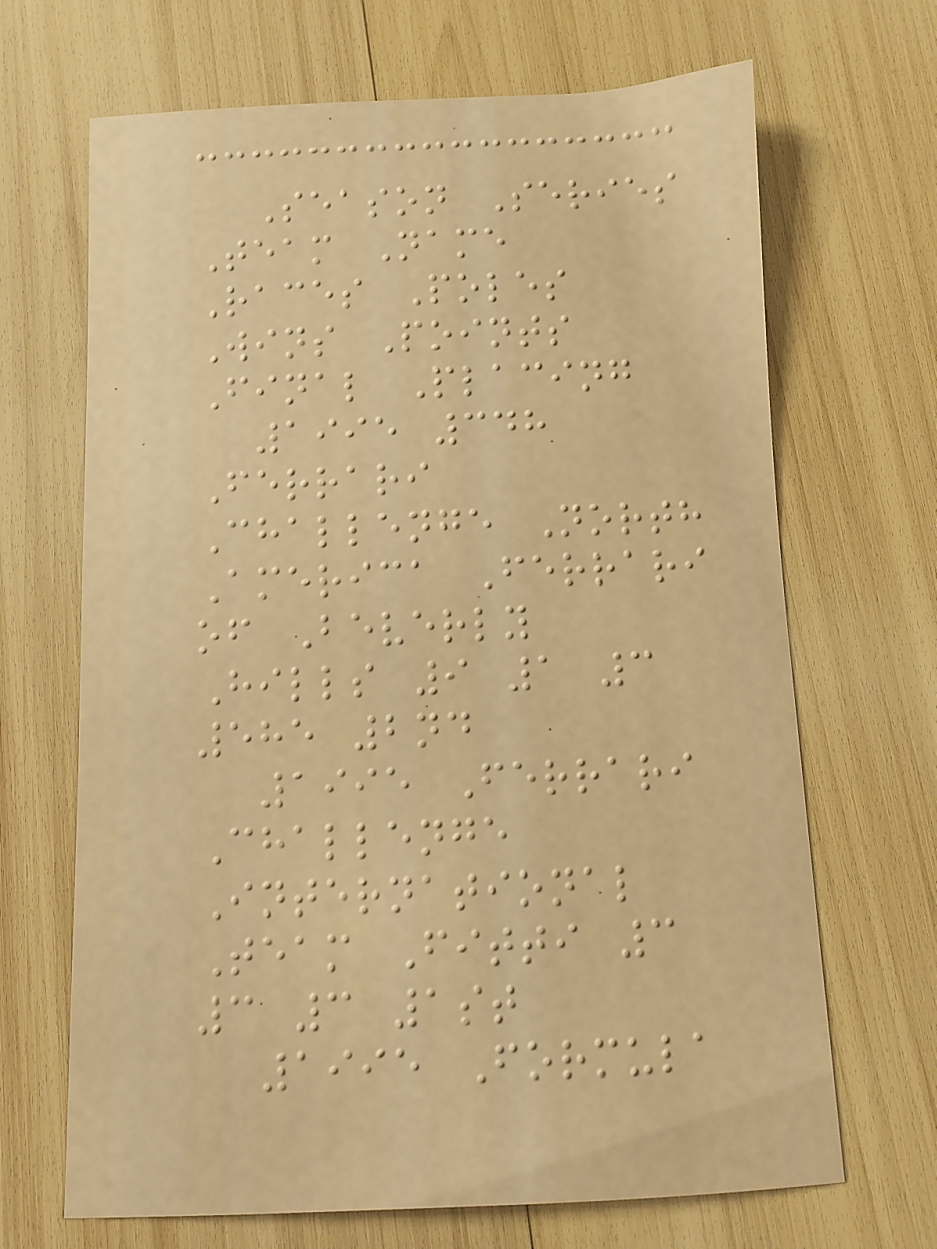Season Series
Team Name
Races Poles
Wins Points
Final Placing
1995 348
Ferrari
Challenge North
America Ferrari
of Beverly
Hills 9 1 3
585 2nd
1995 Ferrari
Challenge
International
Team Fitti 3
3 3 1st
1995 Formula
